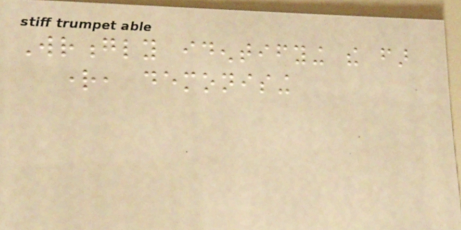Wrongly identifying the far
right, demonising
